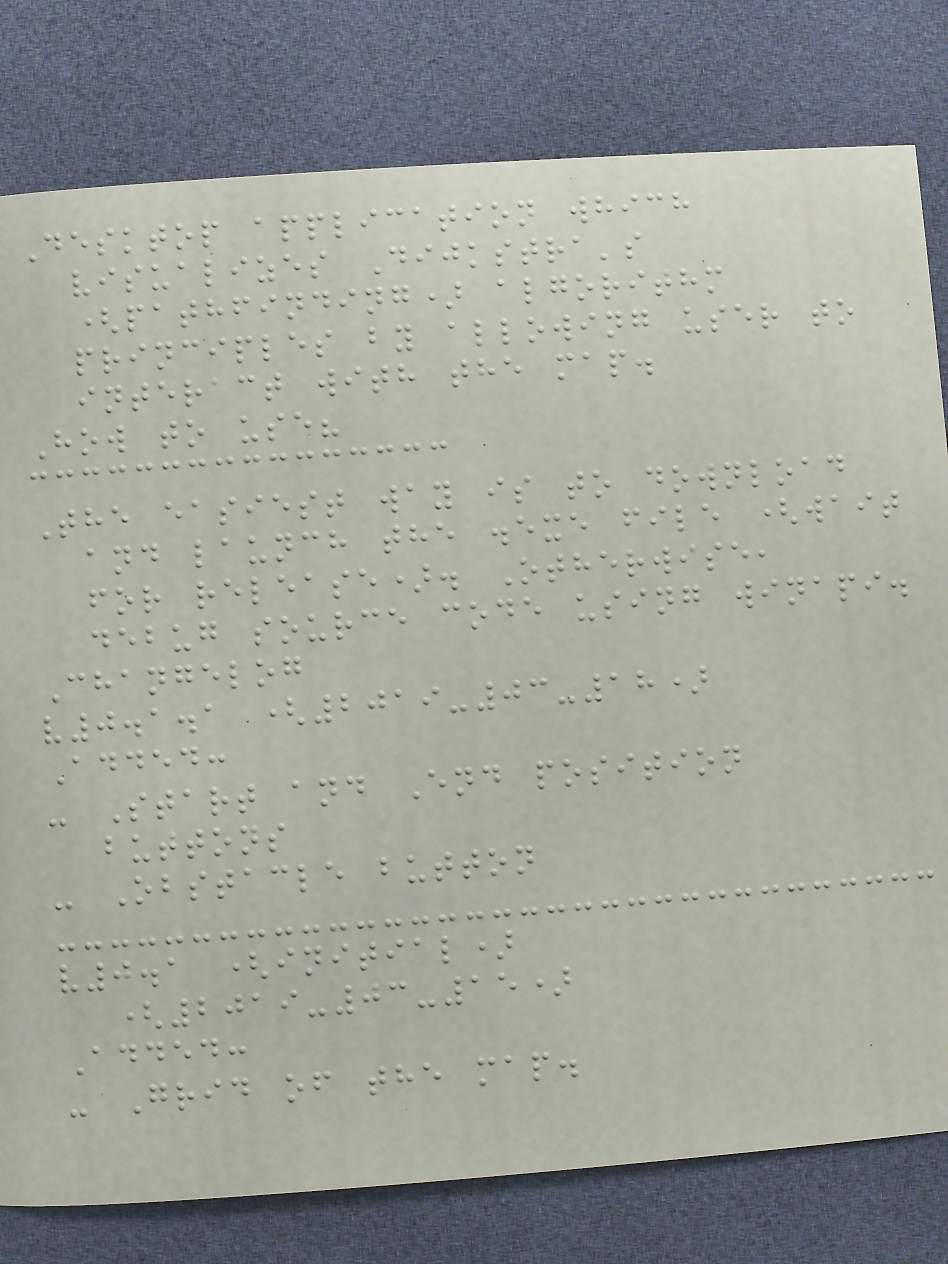Desktop application which
visualizes Dijkstra's
(pathfinding) algorithm
principles by allowing user to
interact with the map.
How to use?
The easiest way is to download
and launch the .exe file (wait
for release). Otherwise,
debug source code using winapi.
Changelog
v0.1.1 (2019-03-18)
Added:
- Start and End position
buttons
- Obstacle button
v0.1 (initial)
(2019-03-15)
Added:
- Grid of the map.
